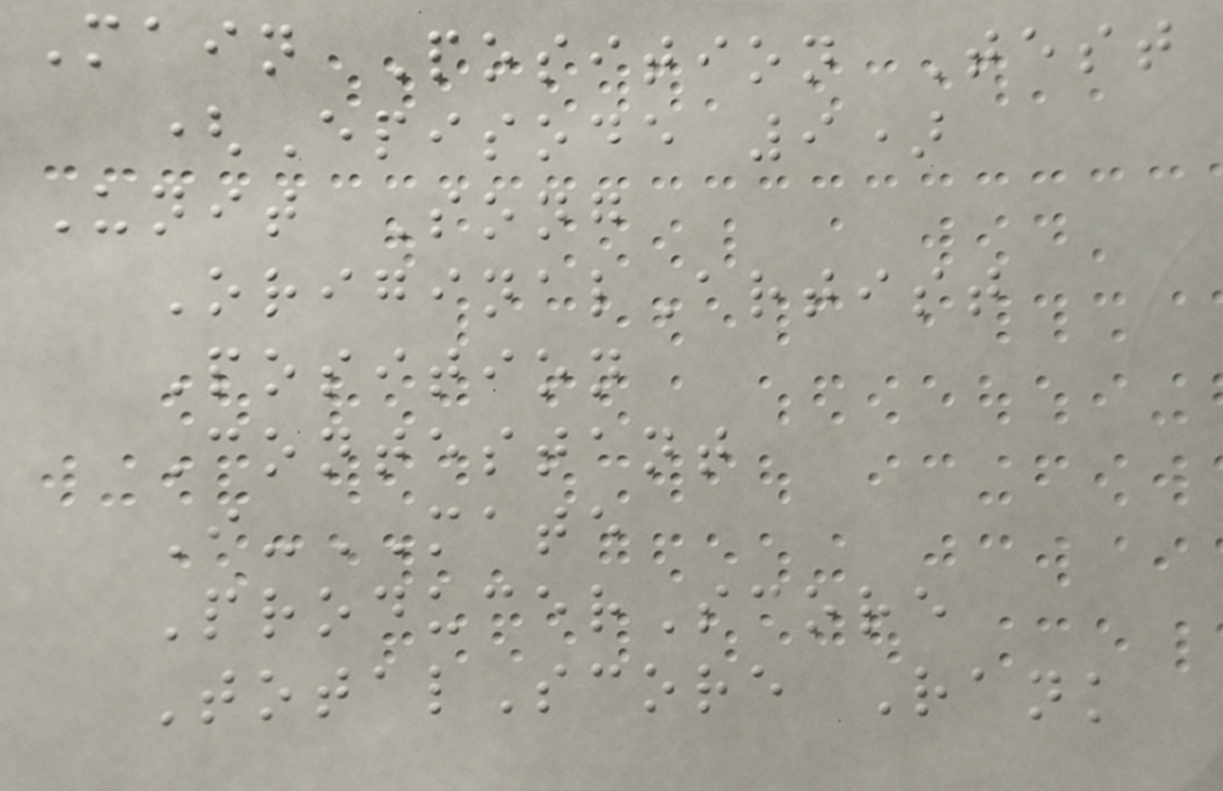Main Position Test
(Episode 9)
Unit Song
OriginalArtist
Position
Contestant
I-MATE
ProducerScore
TotalScore Rank
